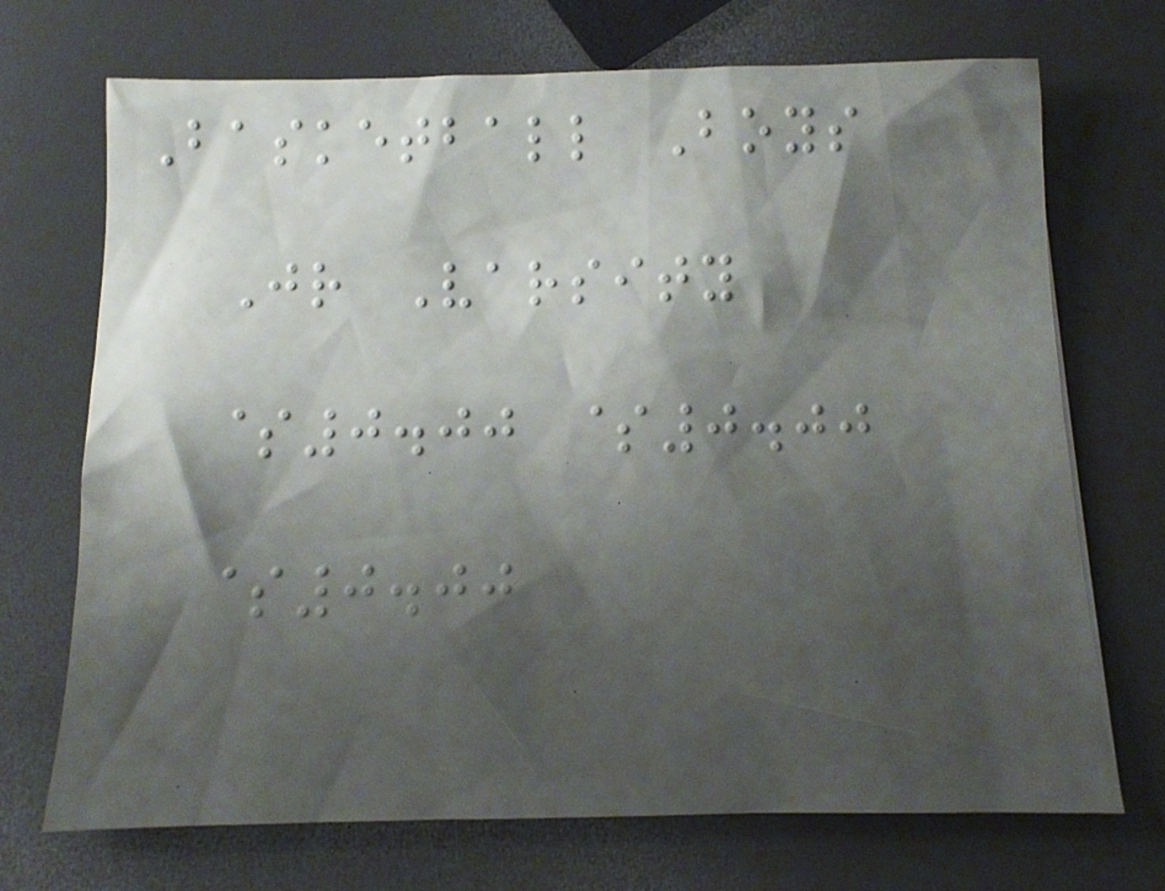Basketball Boys
Jr Varsity
$0.00 $0.00
$0.00
